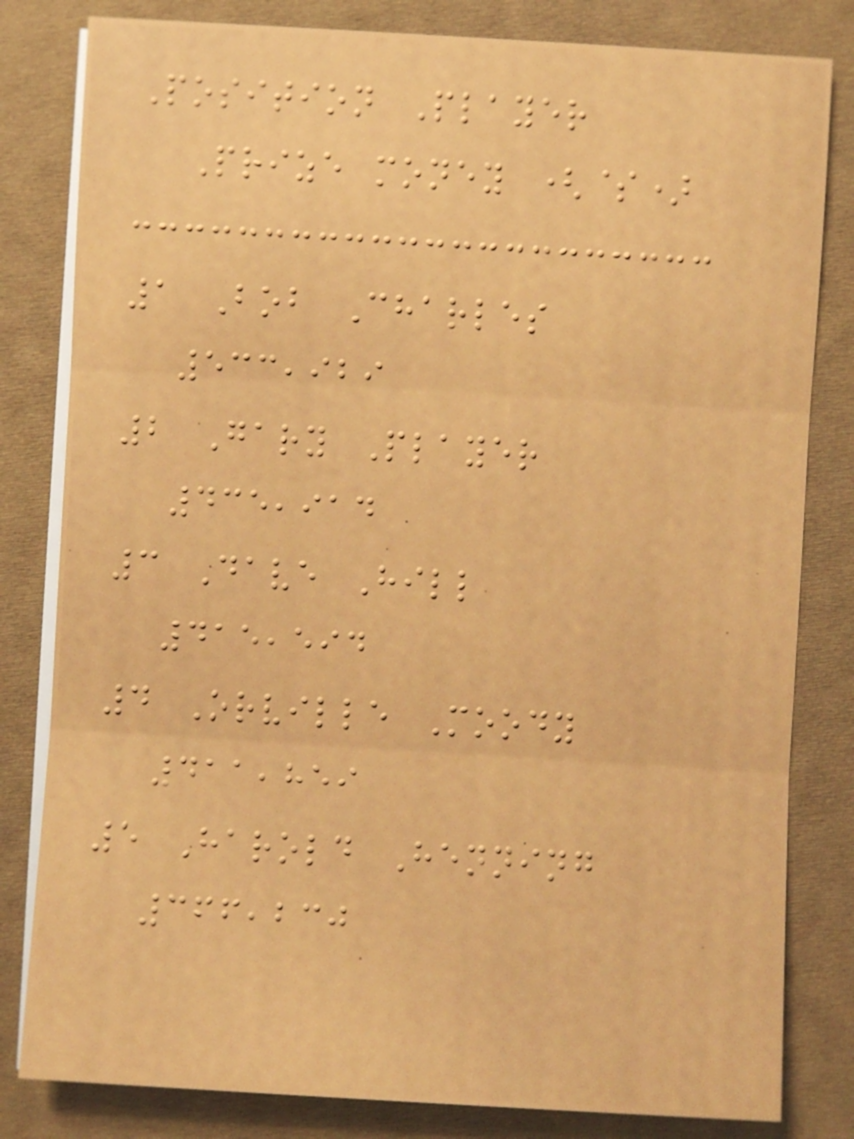Position Player
Prize money ($)
1 Bob Charles
533,929
2 Gary Player
435,914
3 Dave Hill
415,594
4 Orville Moody
411,859
5 Harold Henning
366,230
